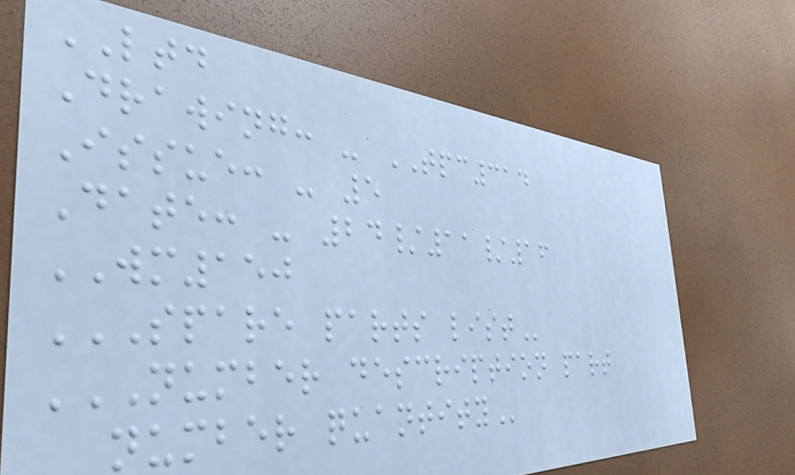LTD
Drawing: - TPC314
Issue: - 5
Date: - 24/11/16
WM150
SPARE PARTS LIST
NUMBER DESCRIPTION PART
NUMBER QUANTITY
